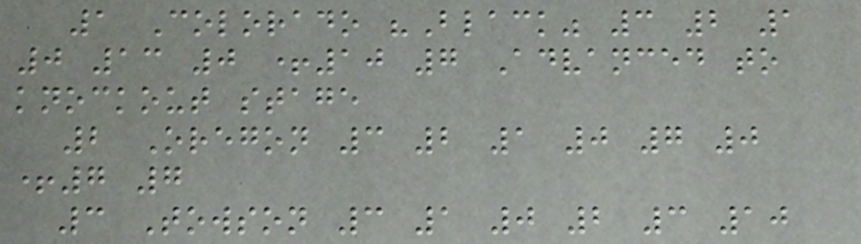1 Colorado "Black" 3 2 1
0 13 0 +10 7 Advanced to
knockout stage
2 Oregon 3 2 1 0 7 0
+7 7
3 Towson 3 1 0 2 3 10
